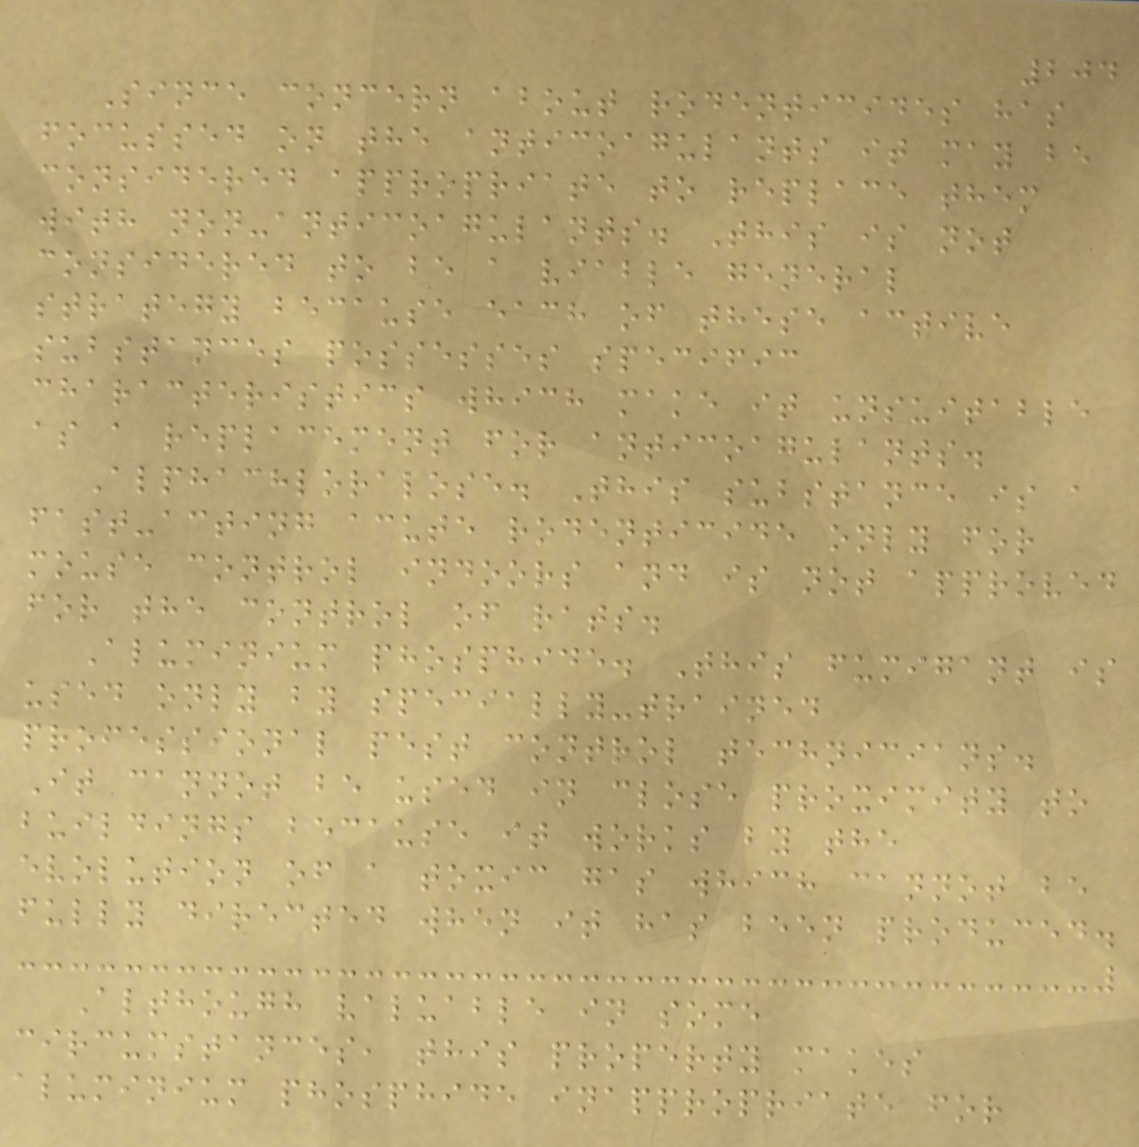204
Since concern about rodenticides has
focussed on the anticoagulants it may be
considered appropriate to replace them
with non-anticoagulants. This is not
considered to be a viable general
strategy because each of these active
substances possesses specific
characteristics which make it unsuitable
as a replacement for anticoagulants.
Alphachloralose. This substance is a
fast-acting acute rodenticide only for
mouse control indoors and is not approved
for the control of rats.
Aluminium phosphide. This fumigant is
used only by specially-trained
professional pest control technicians.
It cannot be used in close proximity to
buildings because it works by the
evolution of a toxic gas which cannot be
fully directed when it has been produced.
Although valuable in some
circumstances, this property makes
aluminium phosphide inappropriate for
